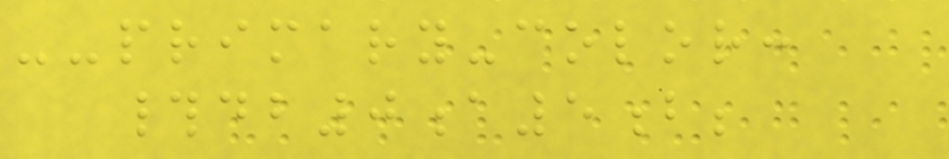--primary-color:
#db0a5b;
